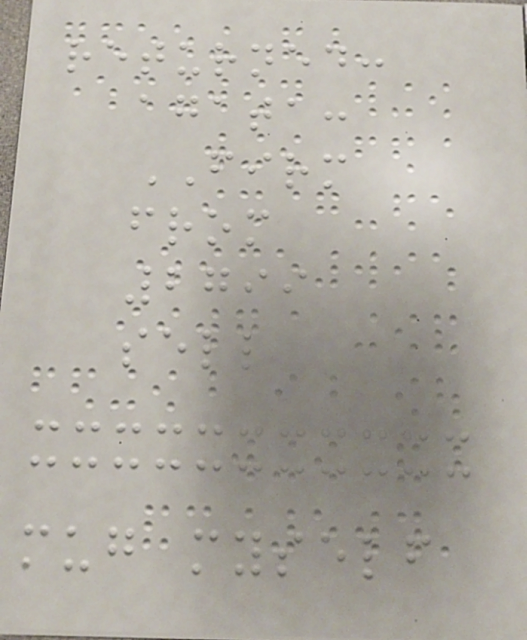returned:
agata:
FIRM
from
2799
sell
mug myself
